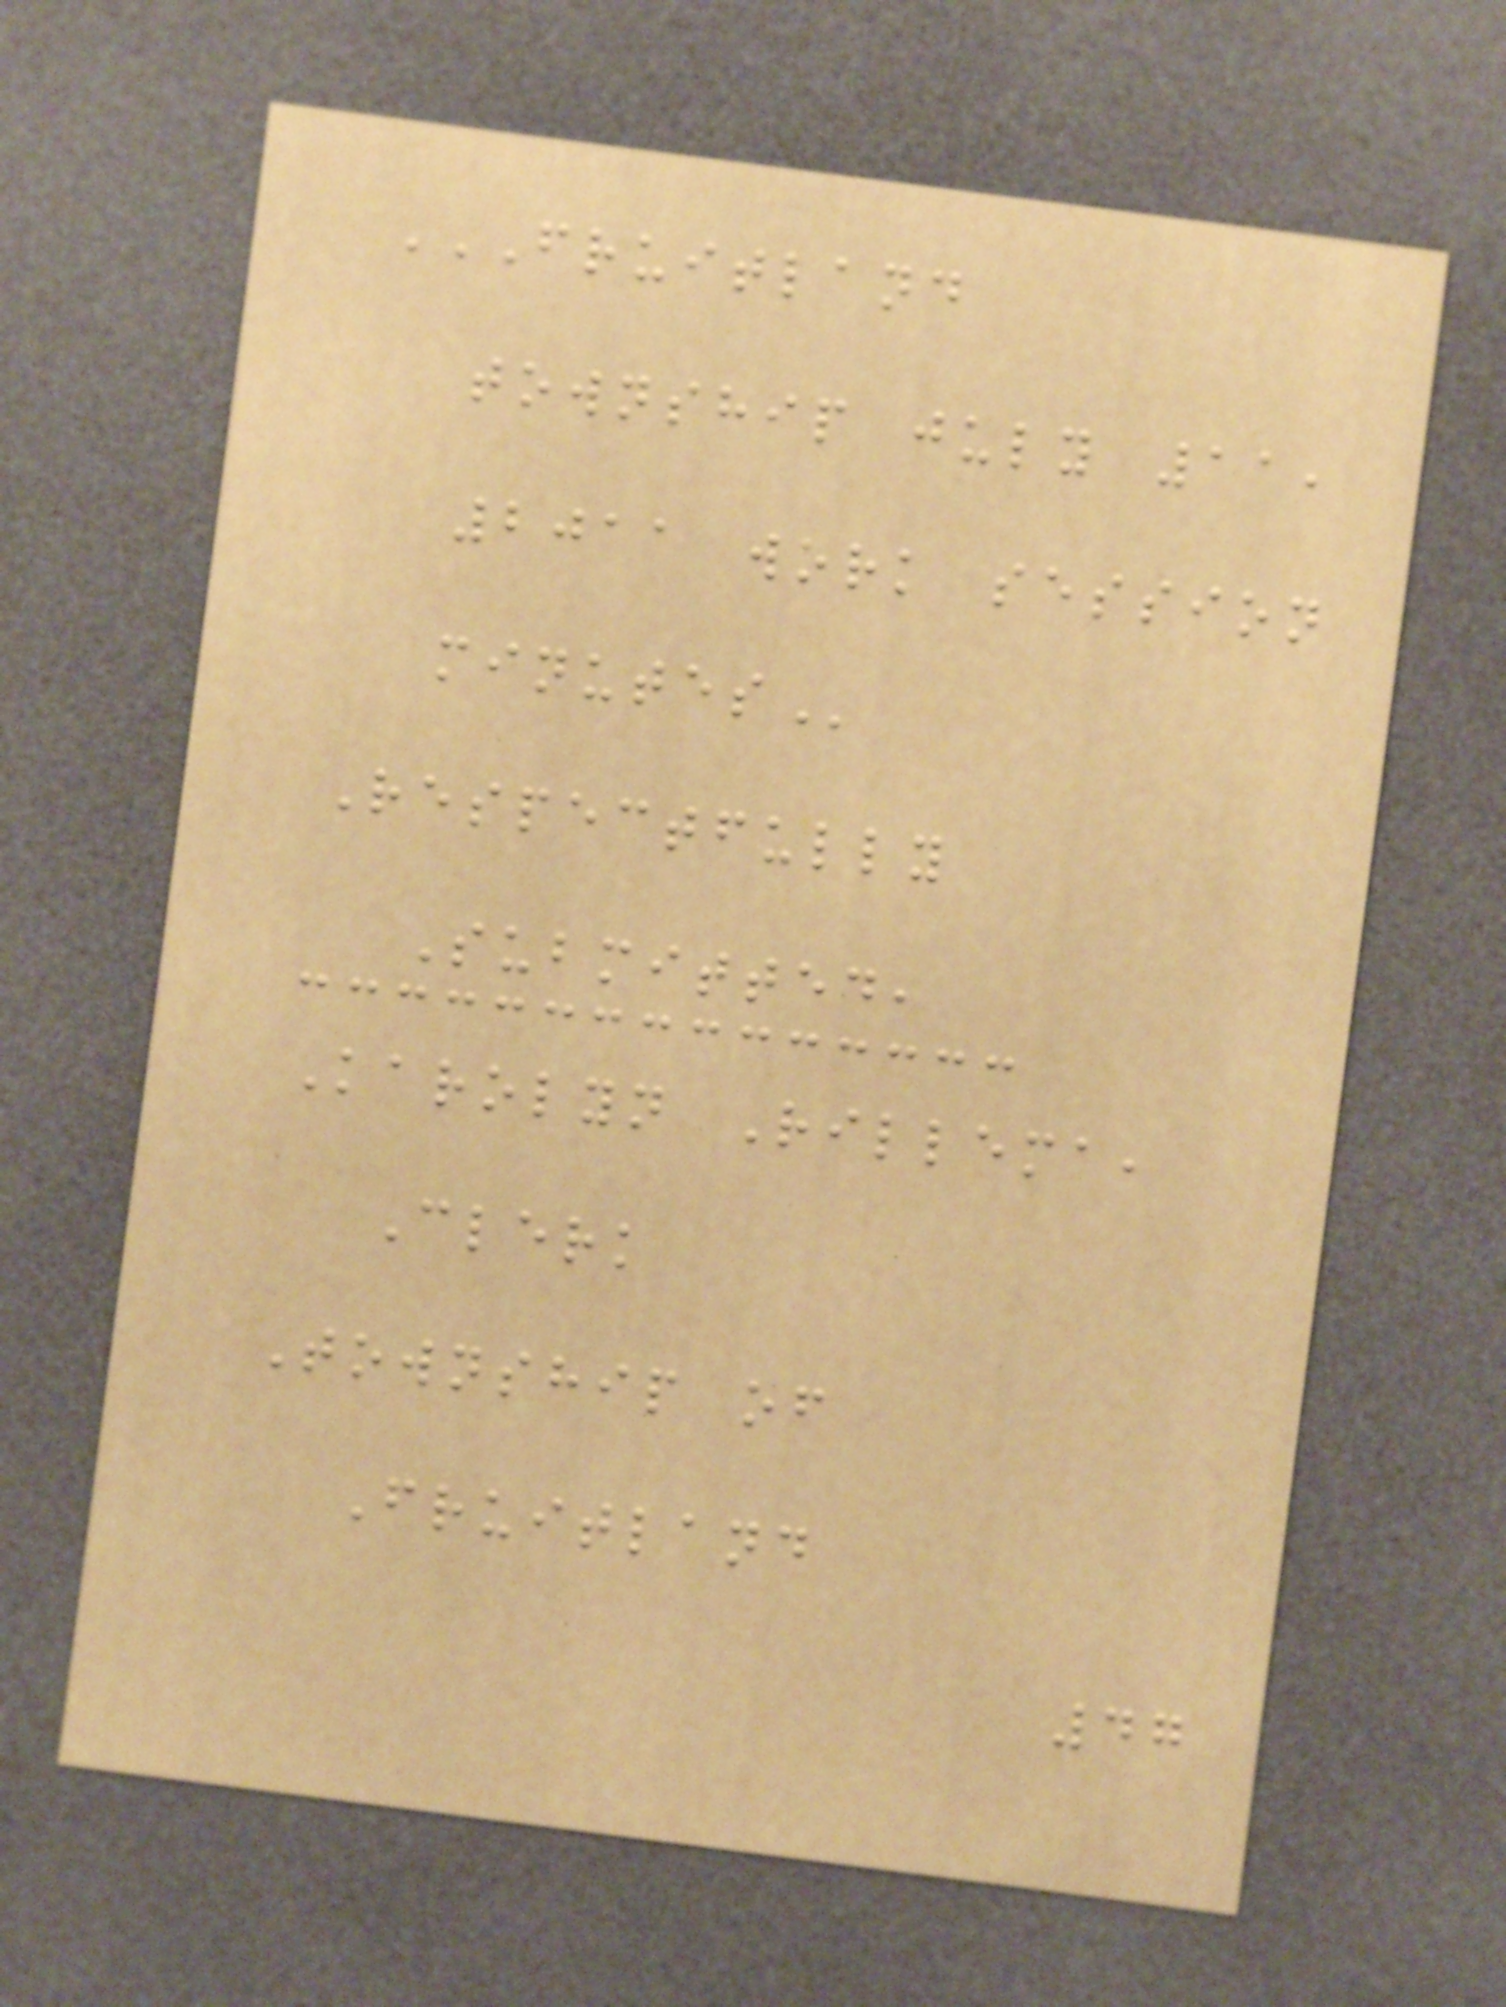FRUITLAND
TOWNSHIP JULY 11,
2011 WORK SESSION
MINUTES
Respectfully
Submitted,
Karolyn Rillema,
Clerk
Township of
Fruitland
47
